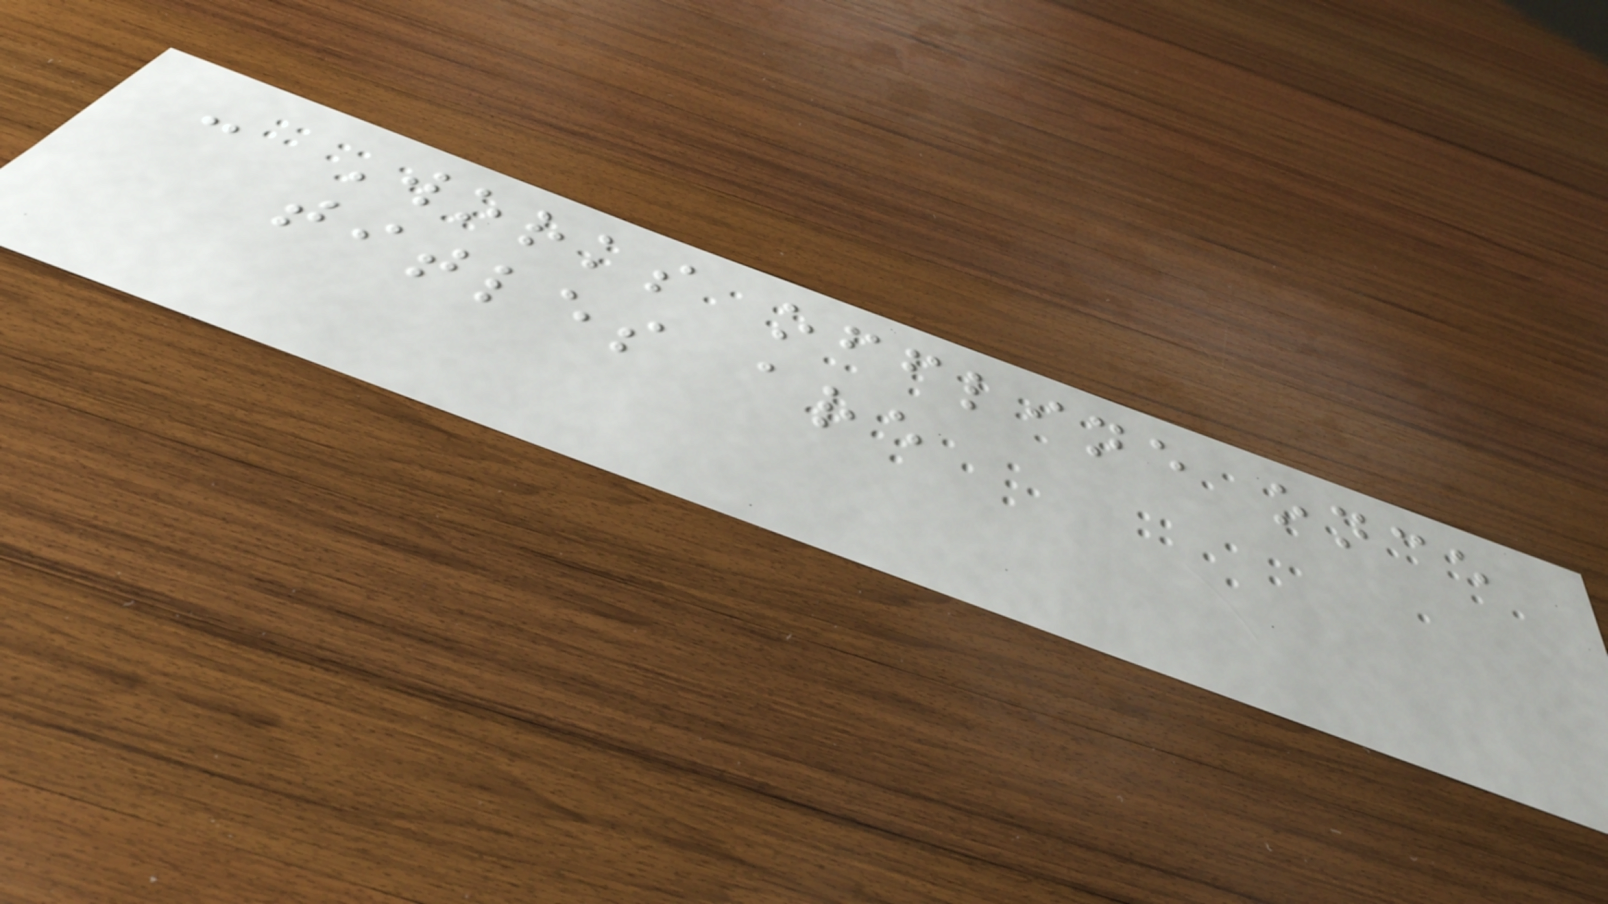- Works offline once
titles are
